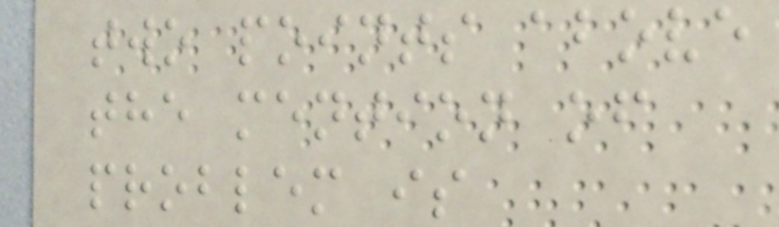two points above
the mention of
problem is
